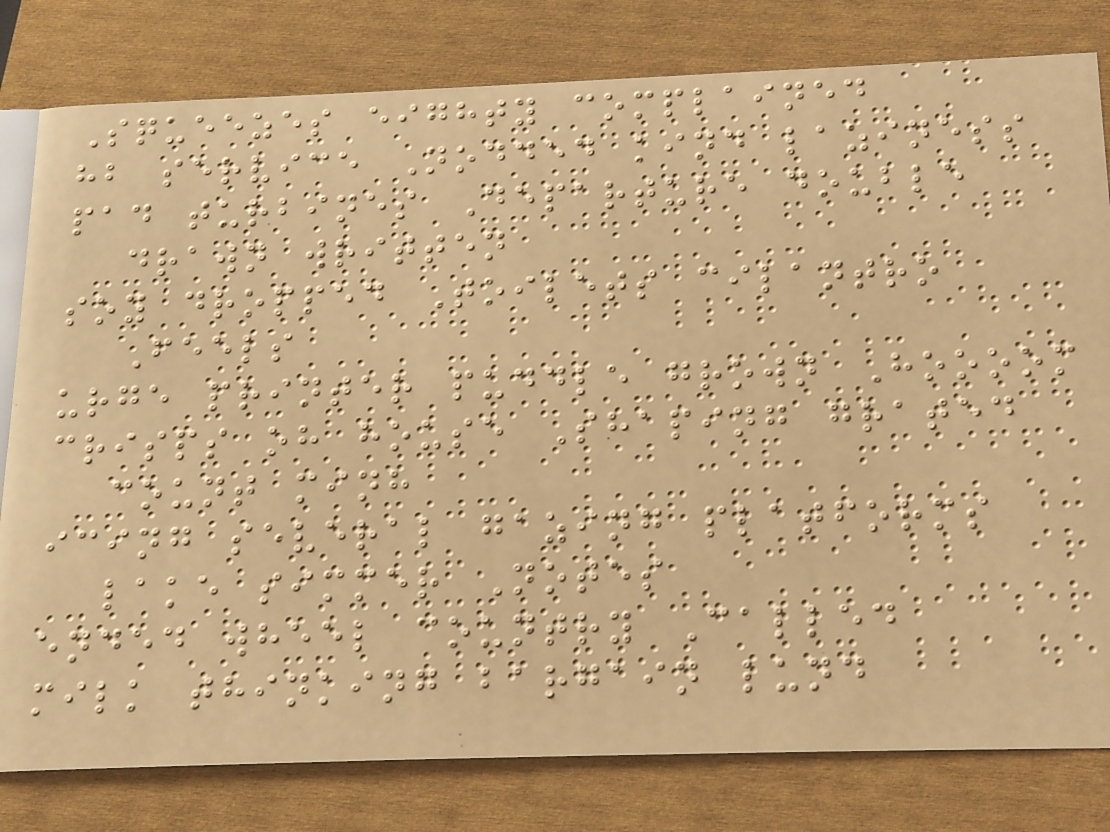Squeezes eighty complained
hb service Nodded kind laziness
pad turbines Departure double
drawn written
soy dropped Toilets cilantro
Feels
urge printer puddle grown Hoooom
crisps oh house Shaping grated
count minh
icing several gazing platforms
lake simmer Notes
ended wheel country Called
milk thinking bargain lund
